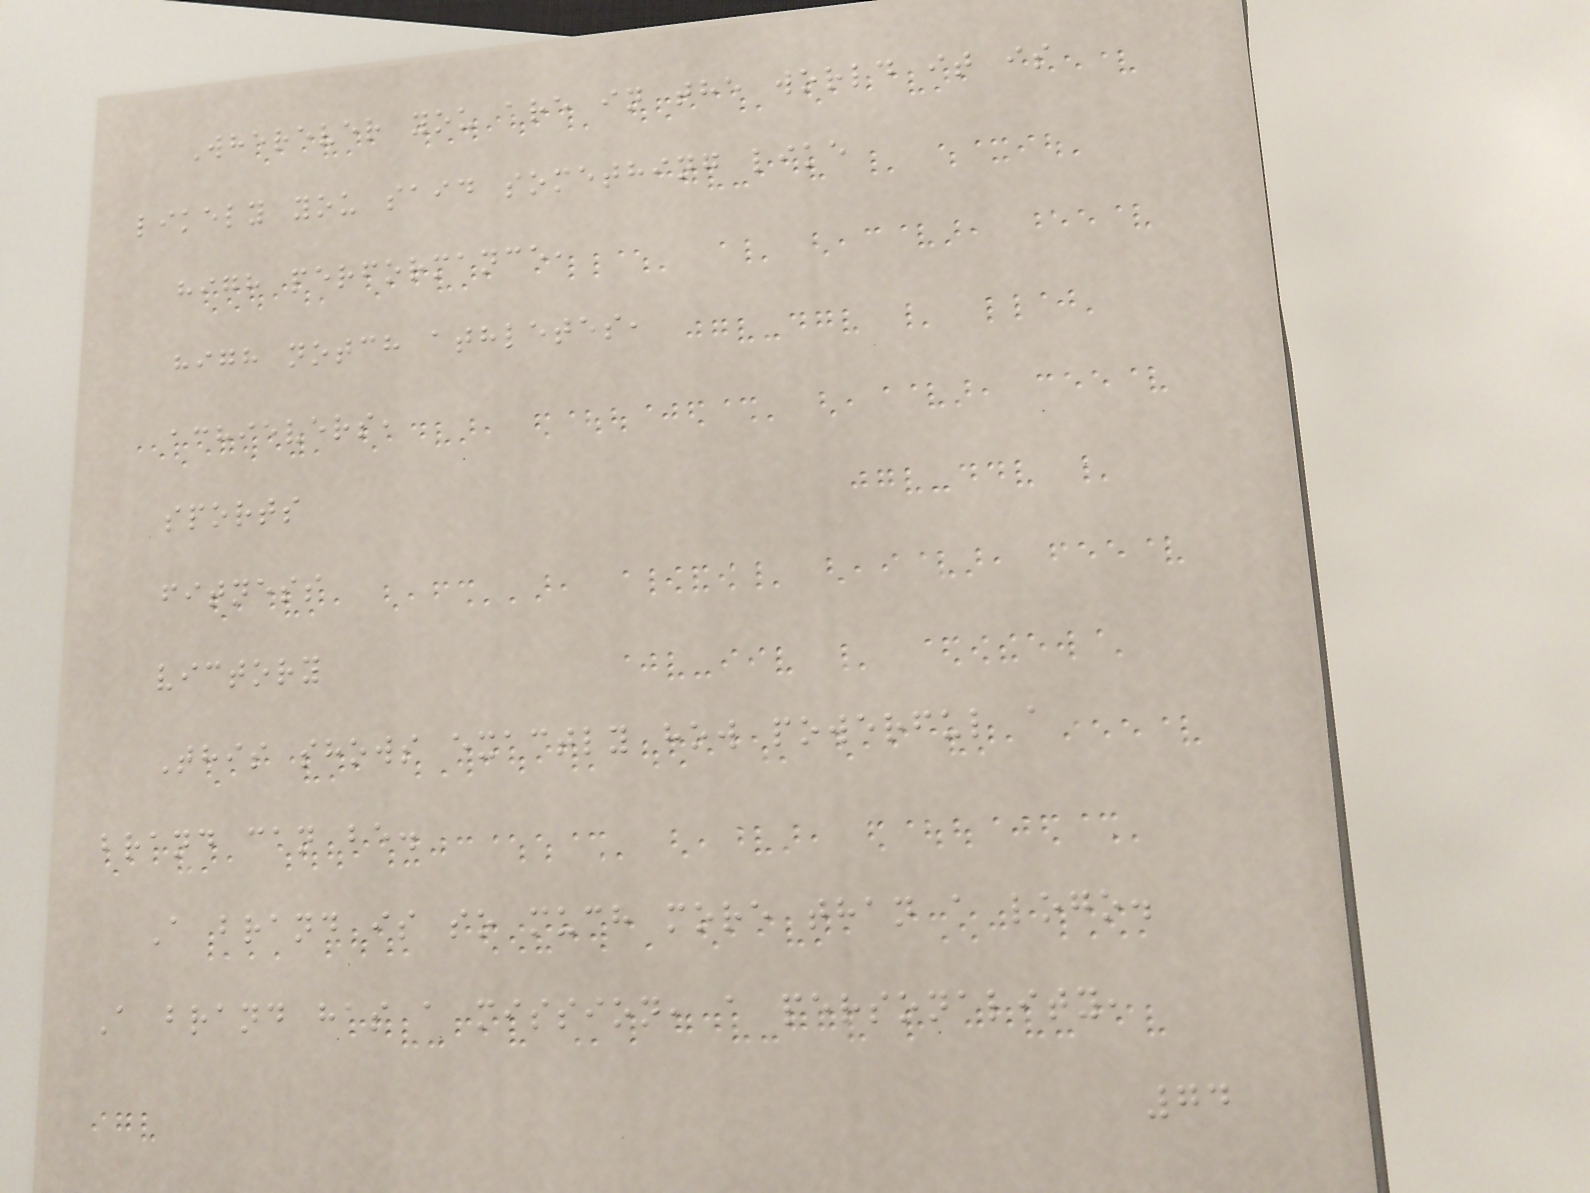Wherever you are in the world it is
likely you said something like
high performance,
high notch athletes,
achievers,
sports
fitness
victory
This shows exactly how powerful a
brand can be.
A brand is so much more than a logo.
A brand has a mission, a personality,
74
